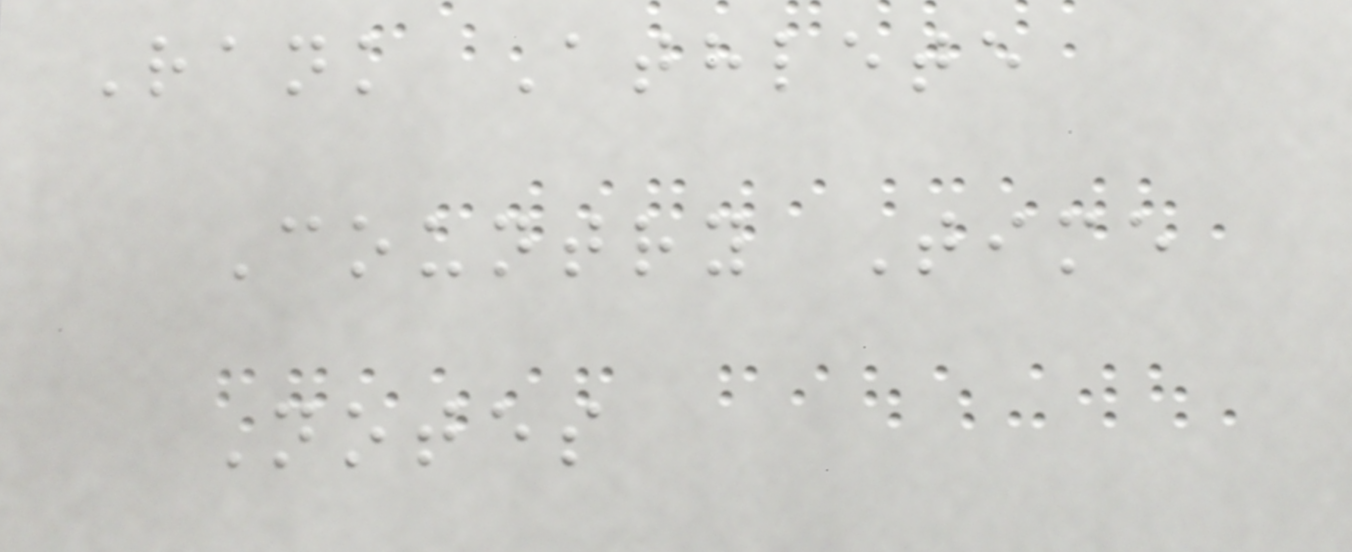Rank Athlete
Country Time
Notes
